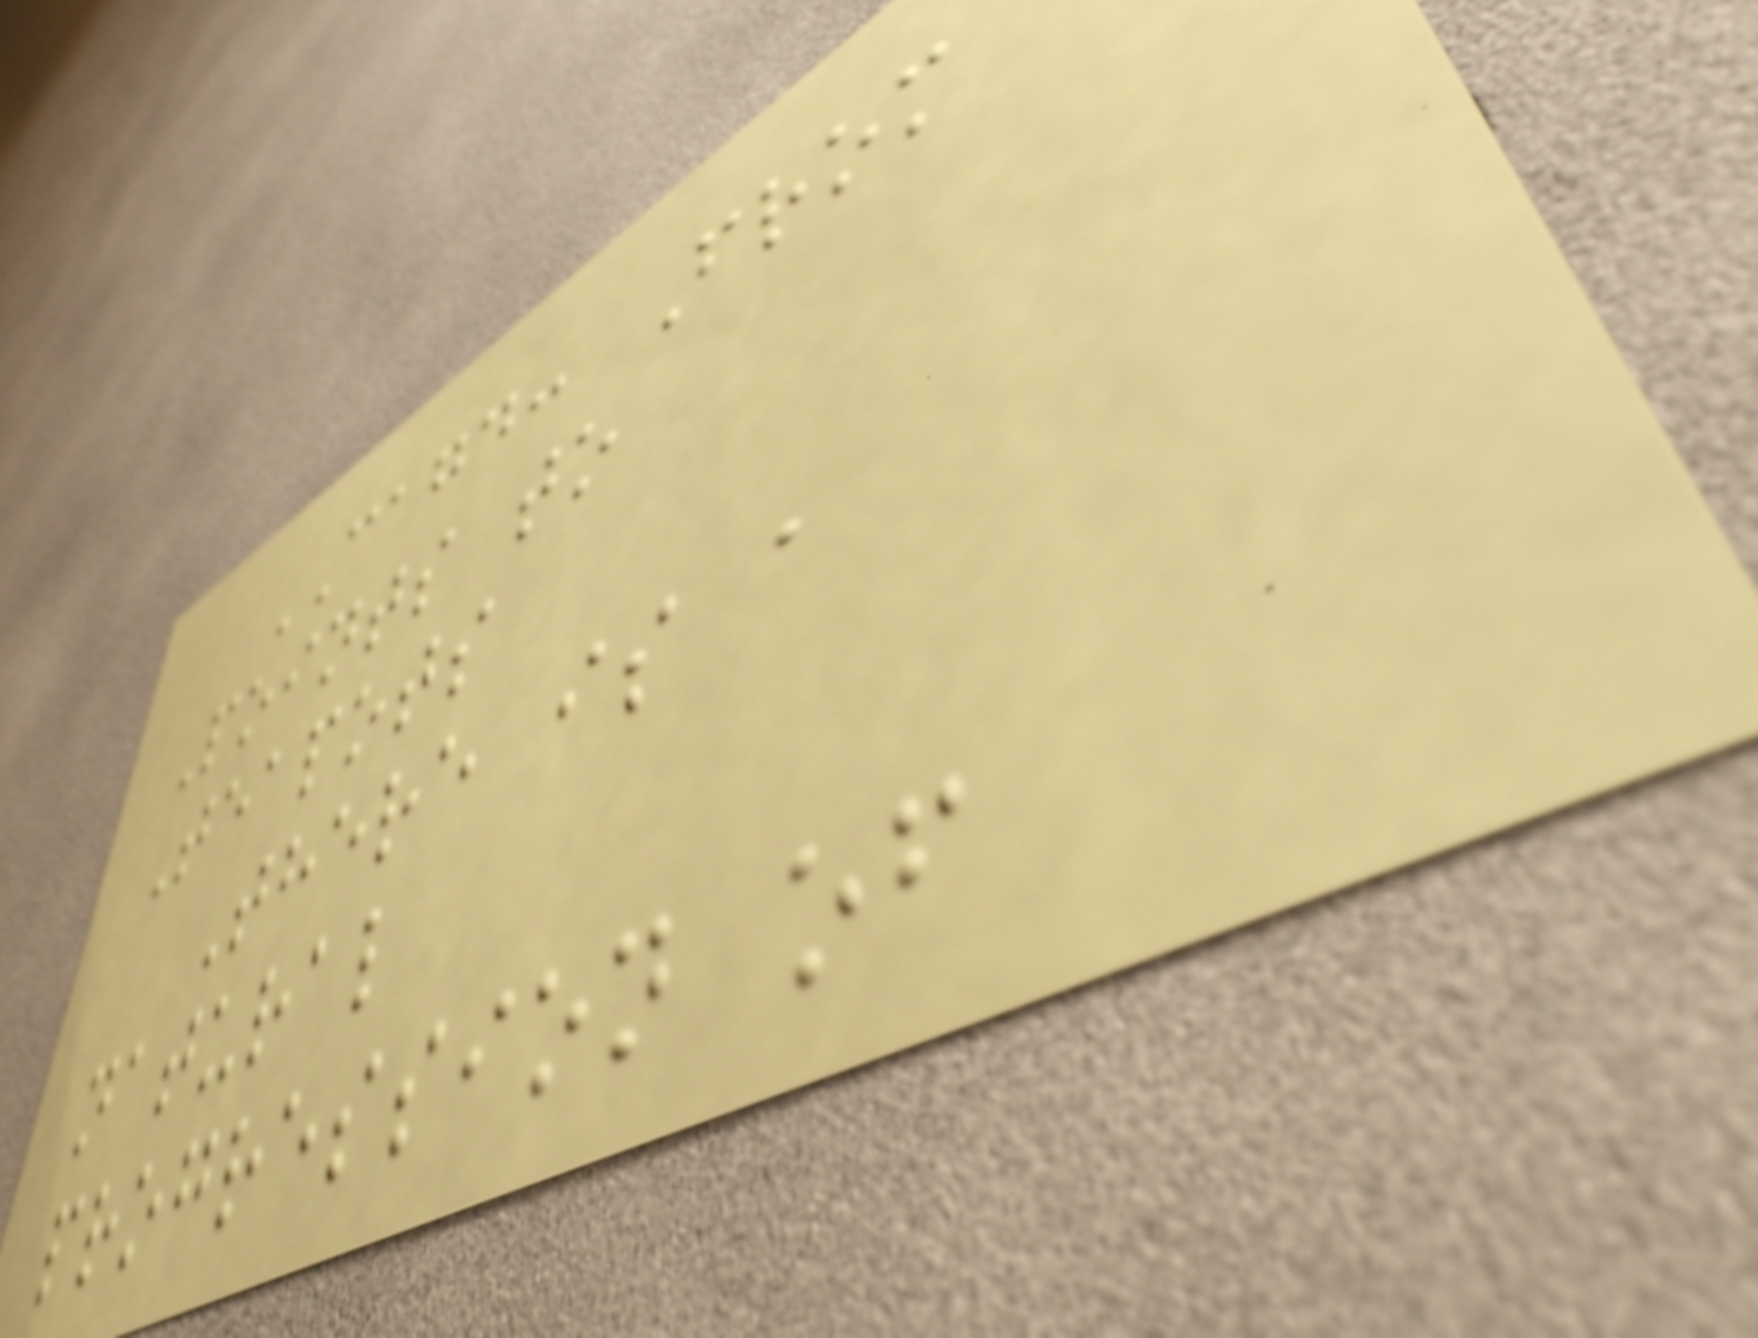CAGD: From
Points to
Teapots
There is a
natural
progression of
